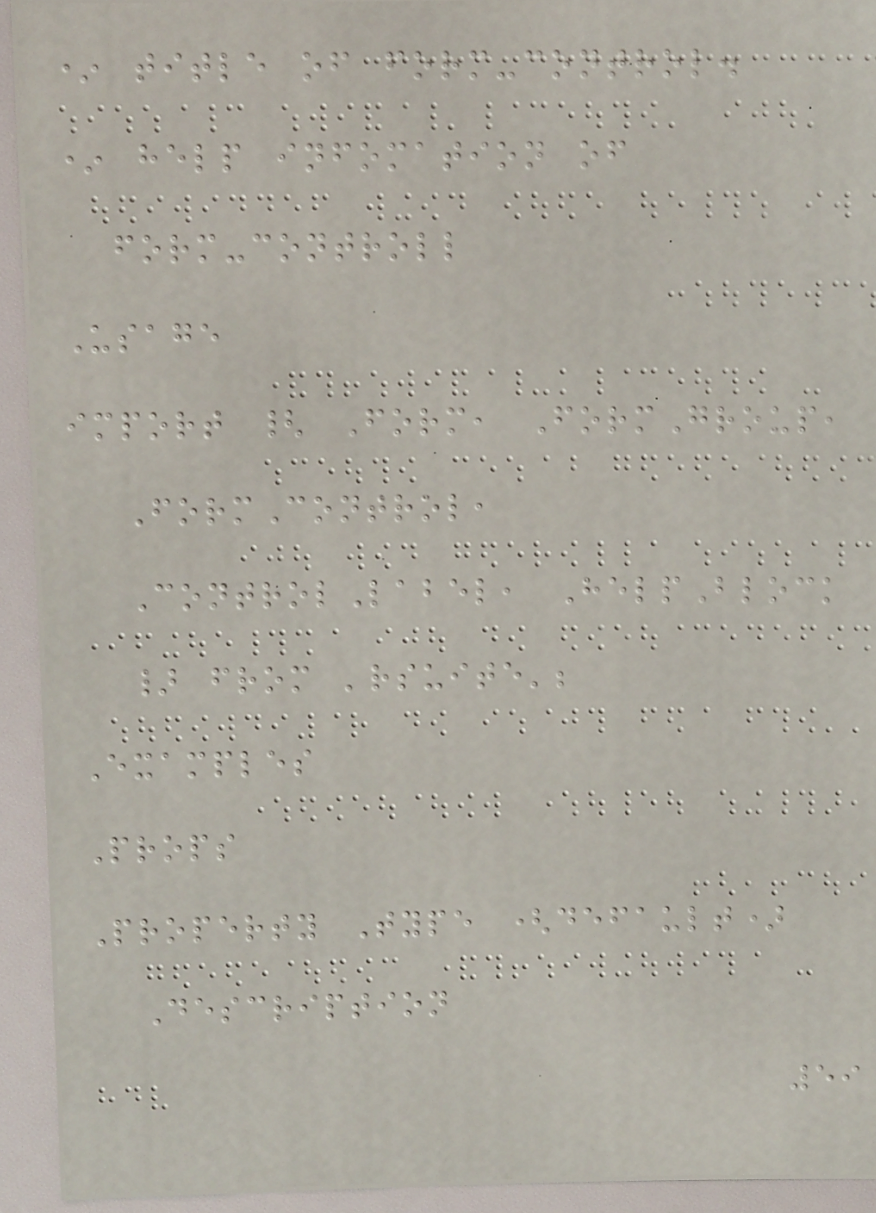* title of form-control.
* help infomation of
form-controll
Usage
import { Form, FormGroup,
FormControl,
ControlLabel, HelpBlock
} from 'rsuite';
Examples
Props
Property Type (default)
Description
59
